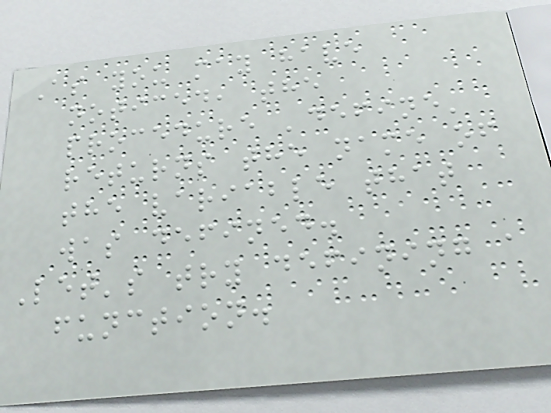As you may have
noticed, the
procedure 'define'
returns the name of
the variable that
was defined.
Let's try defining a
function.
